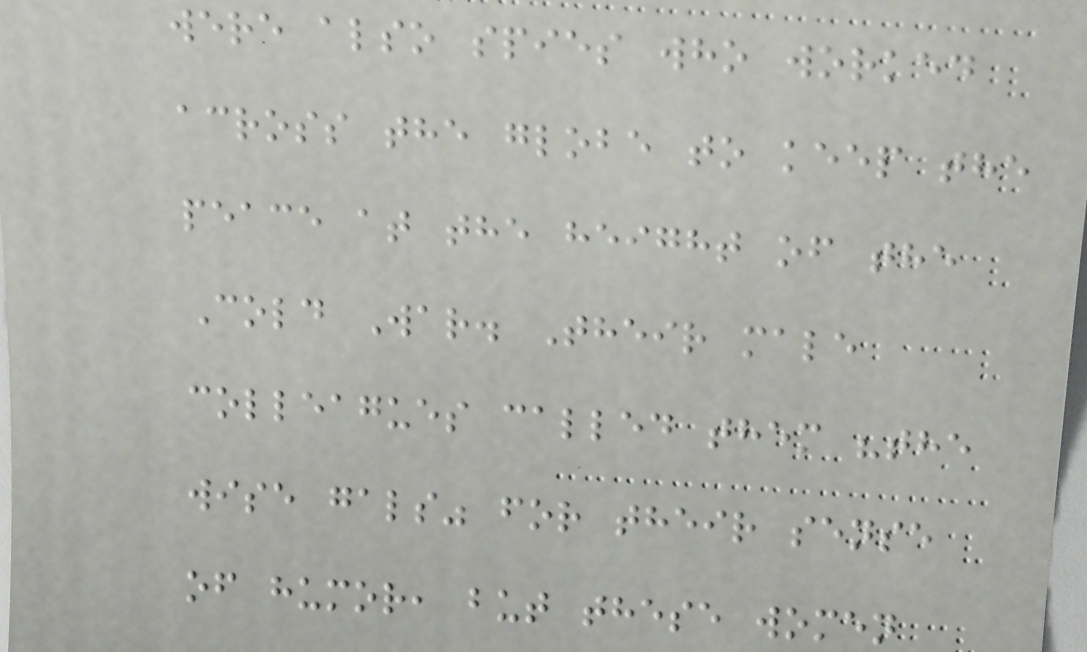were also spies who worked
across the globe to keep the
peace at the height of the
Cold War. Their male
colleagues called them "the
wise gals" for their sense
of humor, but these women
